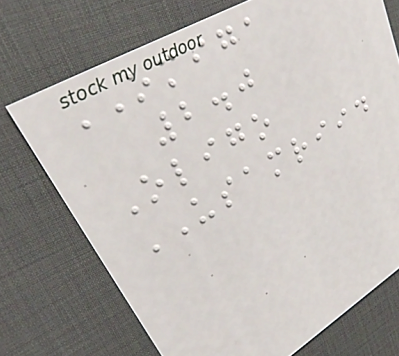OMIGA
2.0
Oligo
USAMRIID
